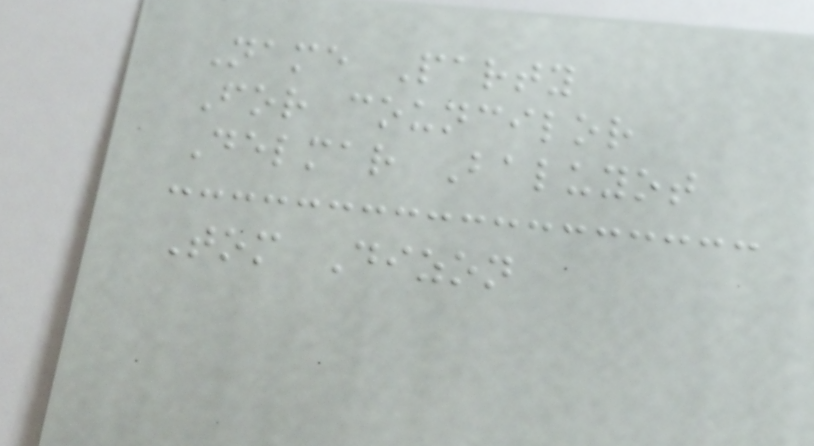Name Party
For councilor
Delmar Baluyot
Tom Dizon
